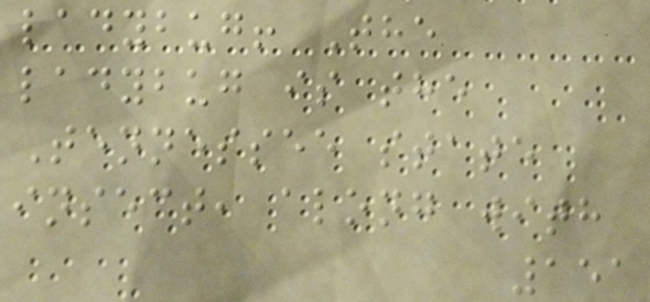ladybug! The
ladybug is the
Tennessee state
insect, along with
151
